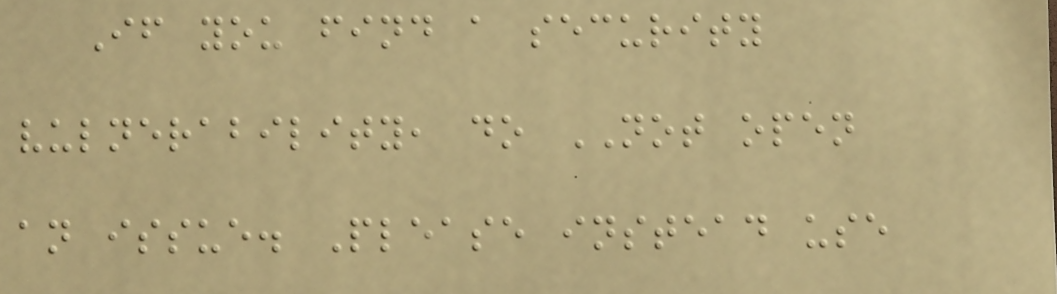If you find a security
vulnerability, do NOT open
an issue. Please instead use
